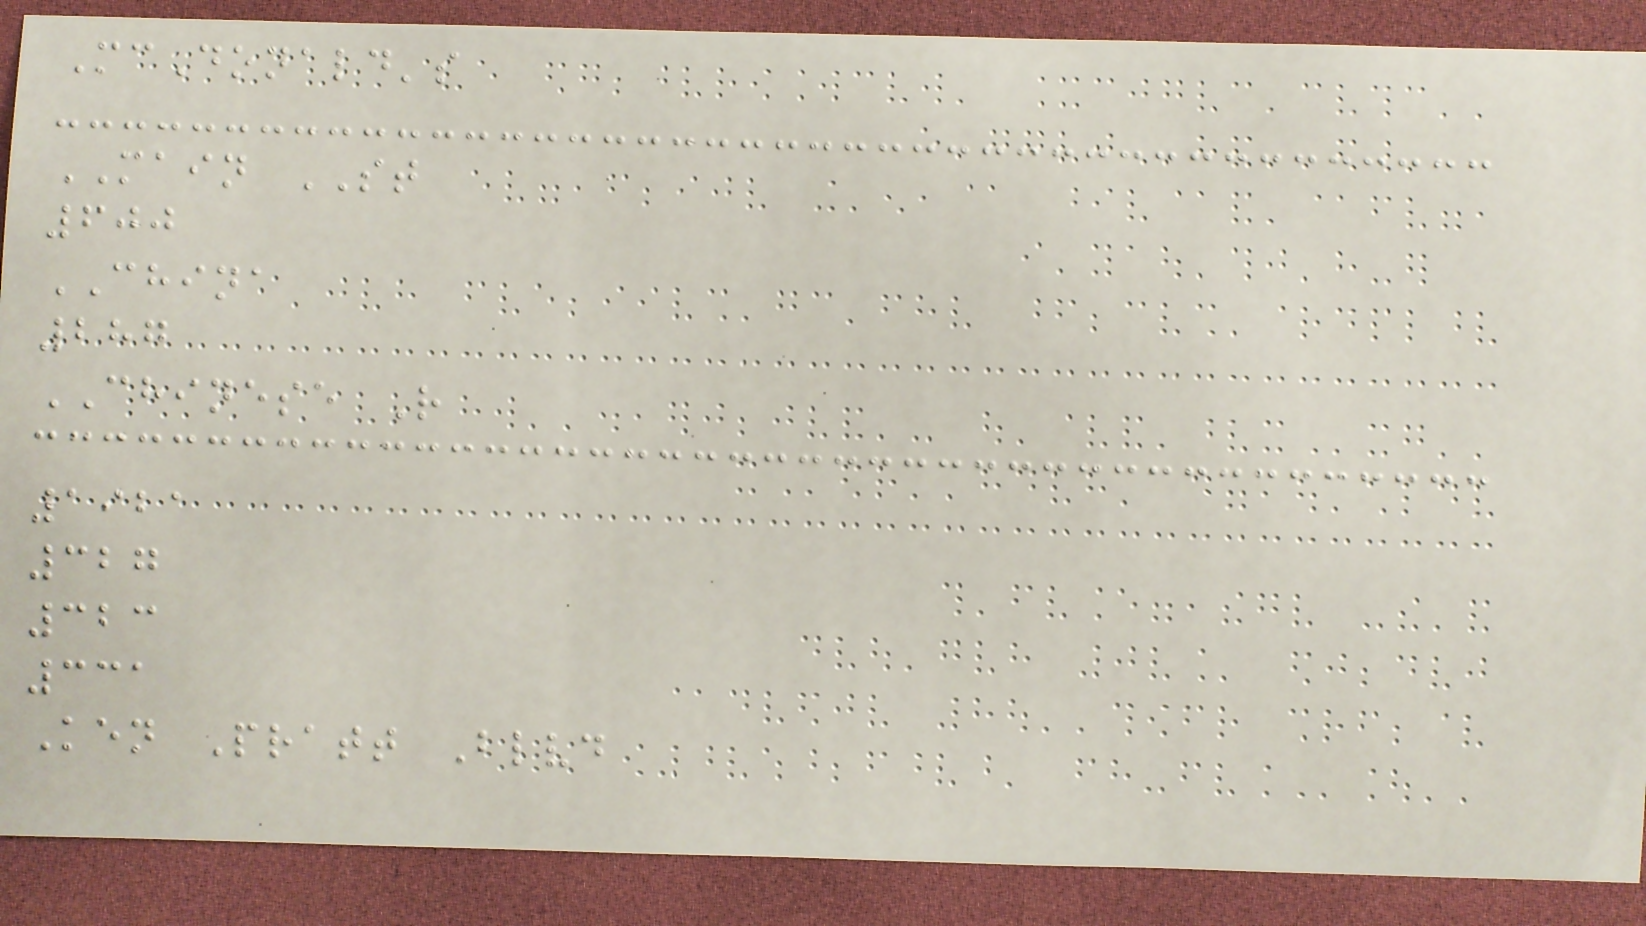McDonald's
MAIN ST
600
CHINA
287
CHINESE R
1921
327
323
331
Ken Pratt Blvd
